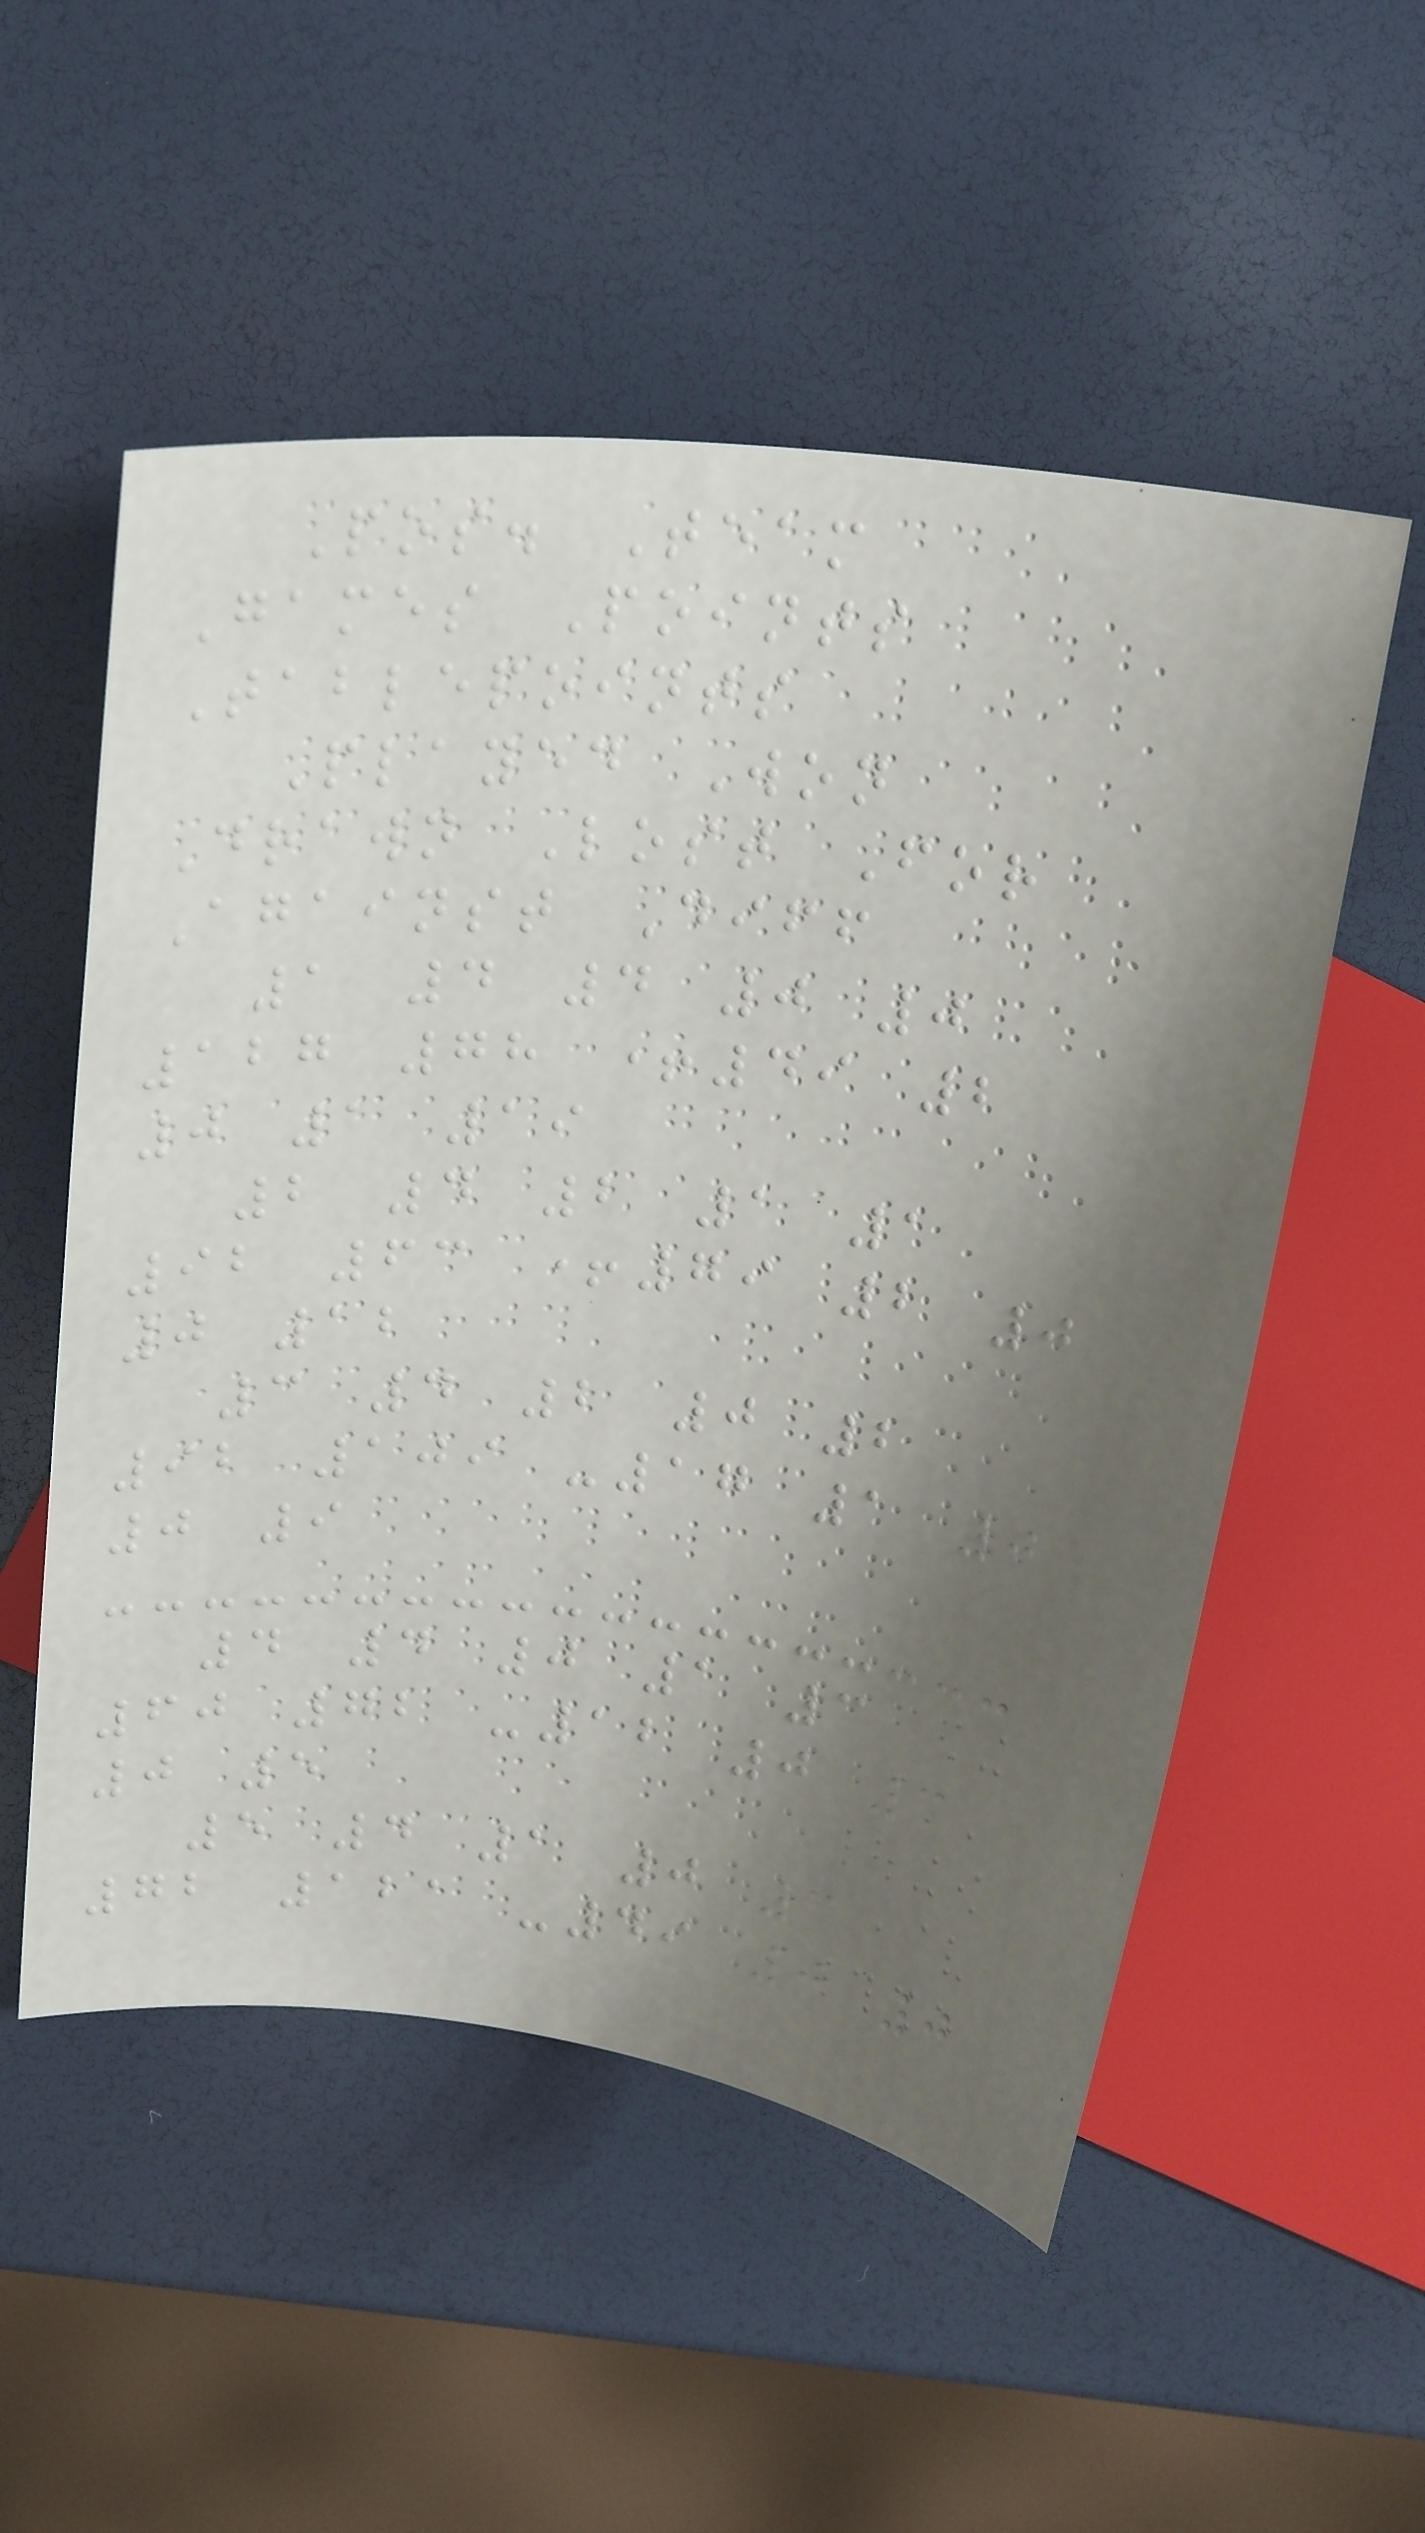Pos. Team
Games Points
Tablepoints
Played Won
Drawn Lost For
Against Diff
1 4 4 0 0
127 78 +49 2
0 1 19
2 4 2 1 1
92 63 +79 2 0
0 12
3 4 2 0 2
92 109 -17 1 0
0 9
4 4 0 1 3
60 72 -12 0 3
0 5
5 4 1 0 3
72 121 -49 0 0
